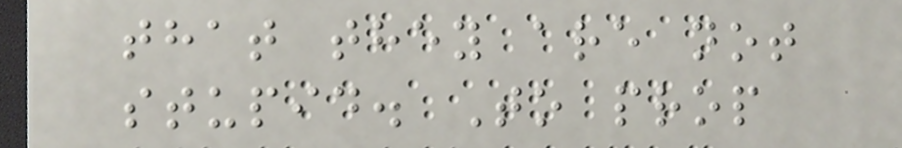that they are not
stupid. To prop
